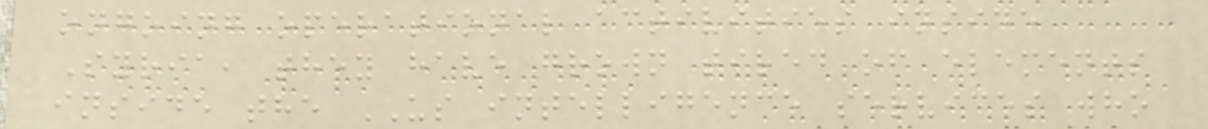ongoing operational activities inside
Syria, they have grown tired of elements
inside the US intelligence services who
